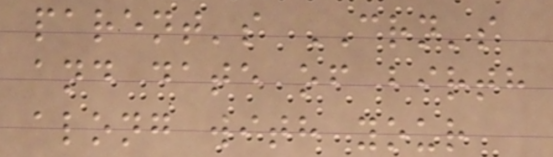parent's CRN's
and date of birth
along with your
